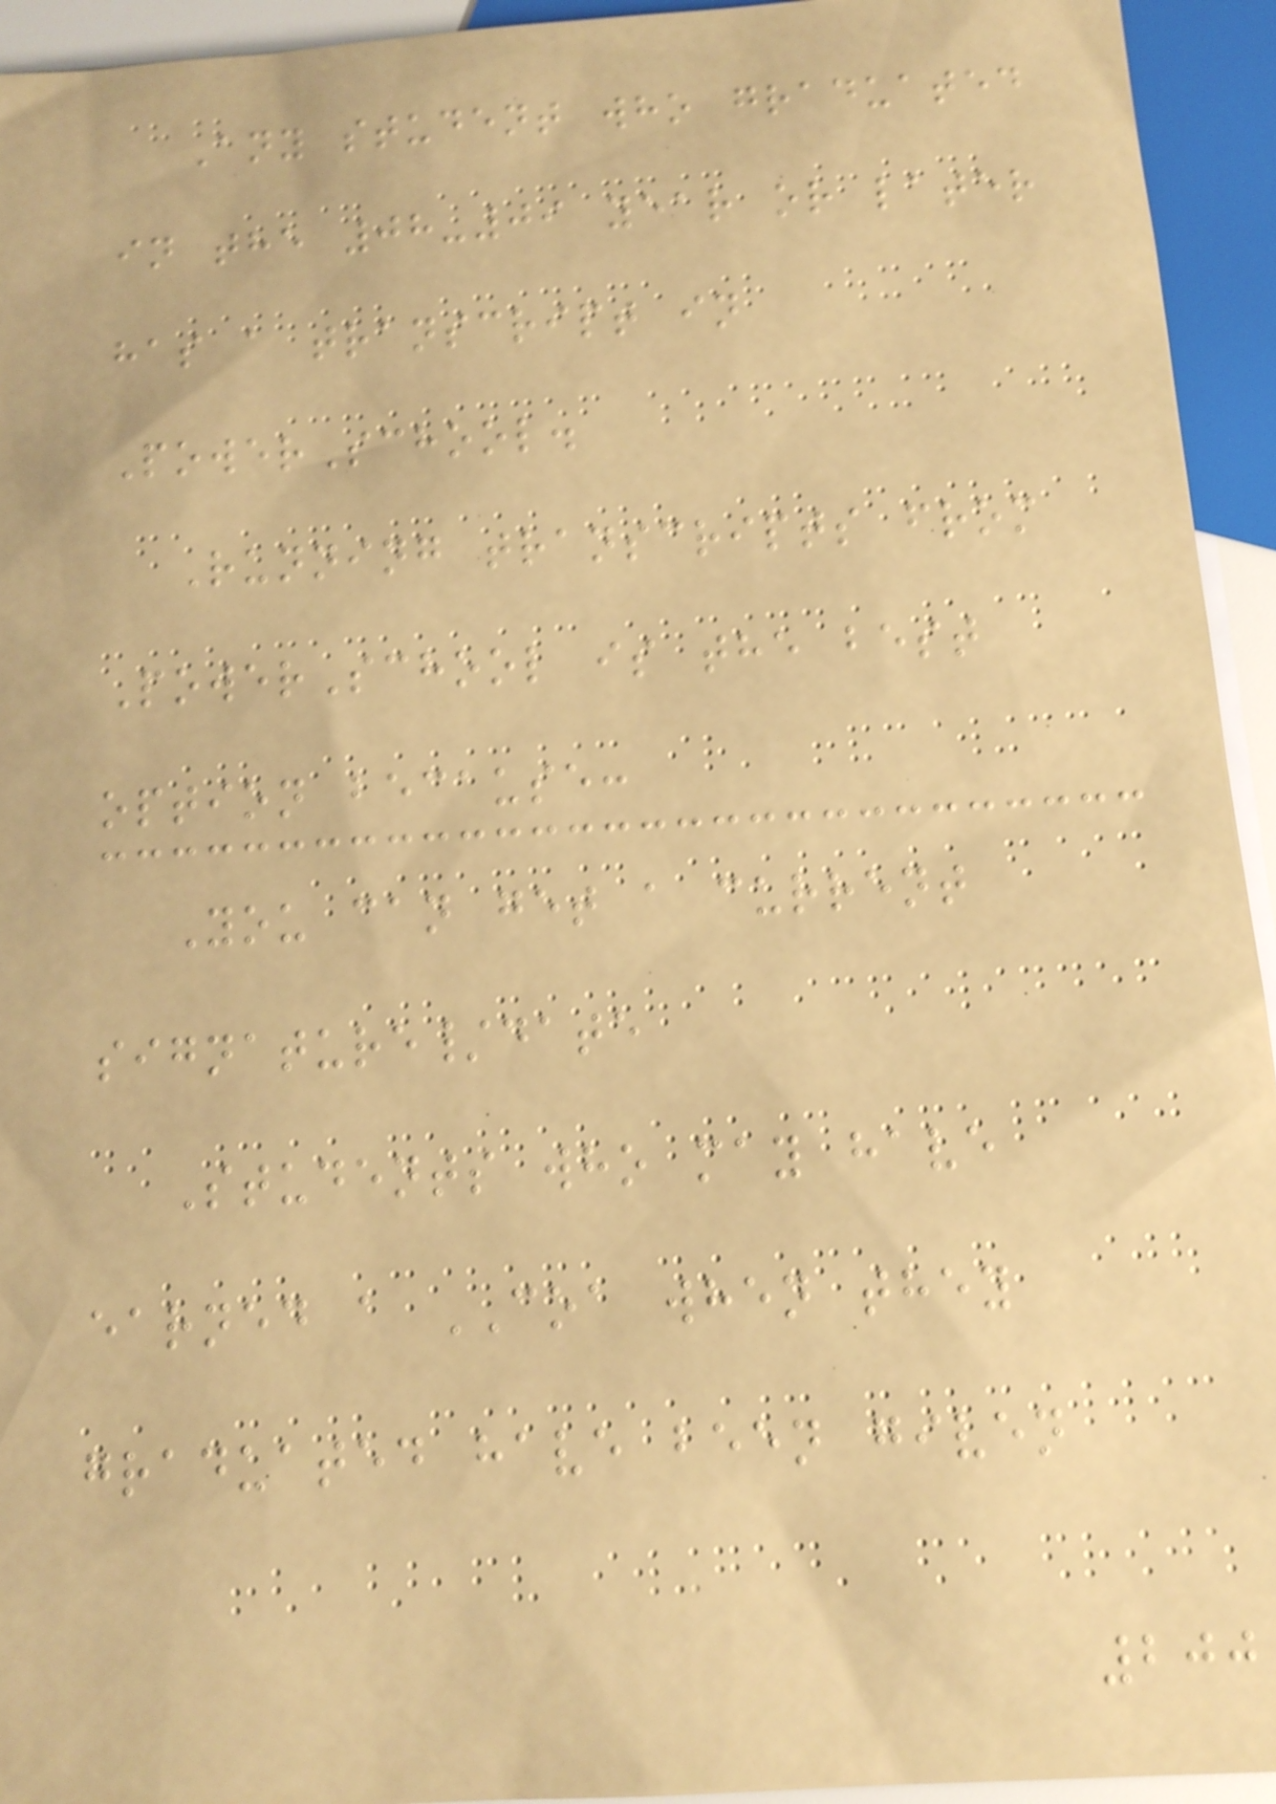Any student who graduated
in the 08-09 year or later
has a transcript in
PowerSchool.
Running transcripts from
PowerSchool is the best
option because:
You can get a current
signature/date
Students who may have
earned a COA when they
graduated have been given
200
